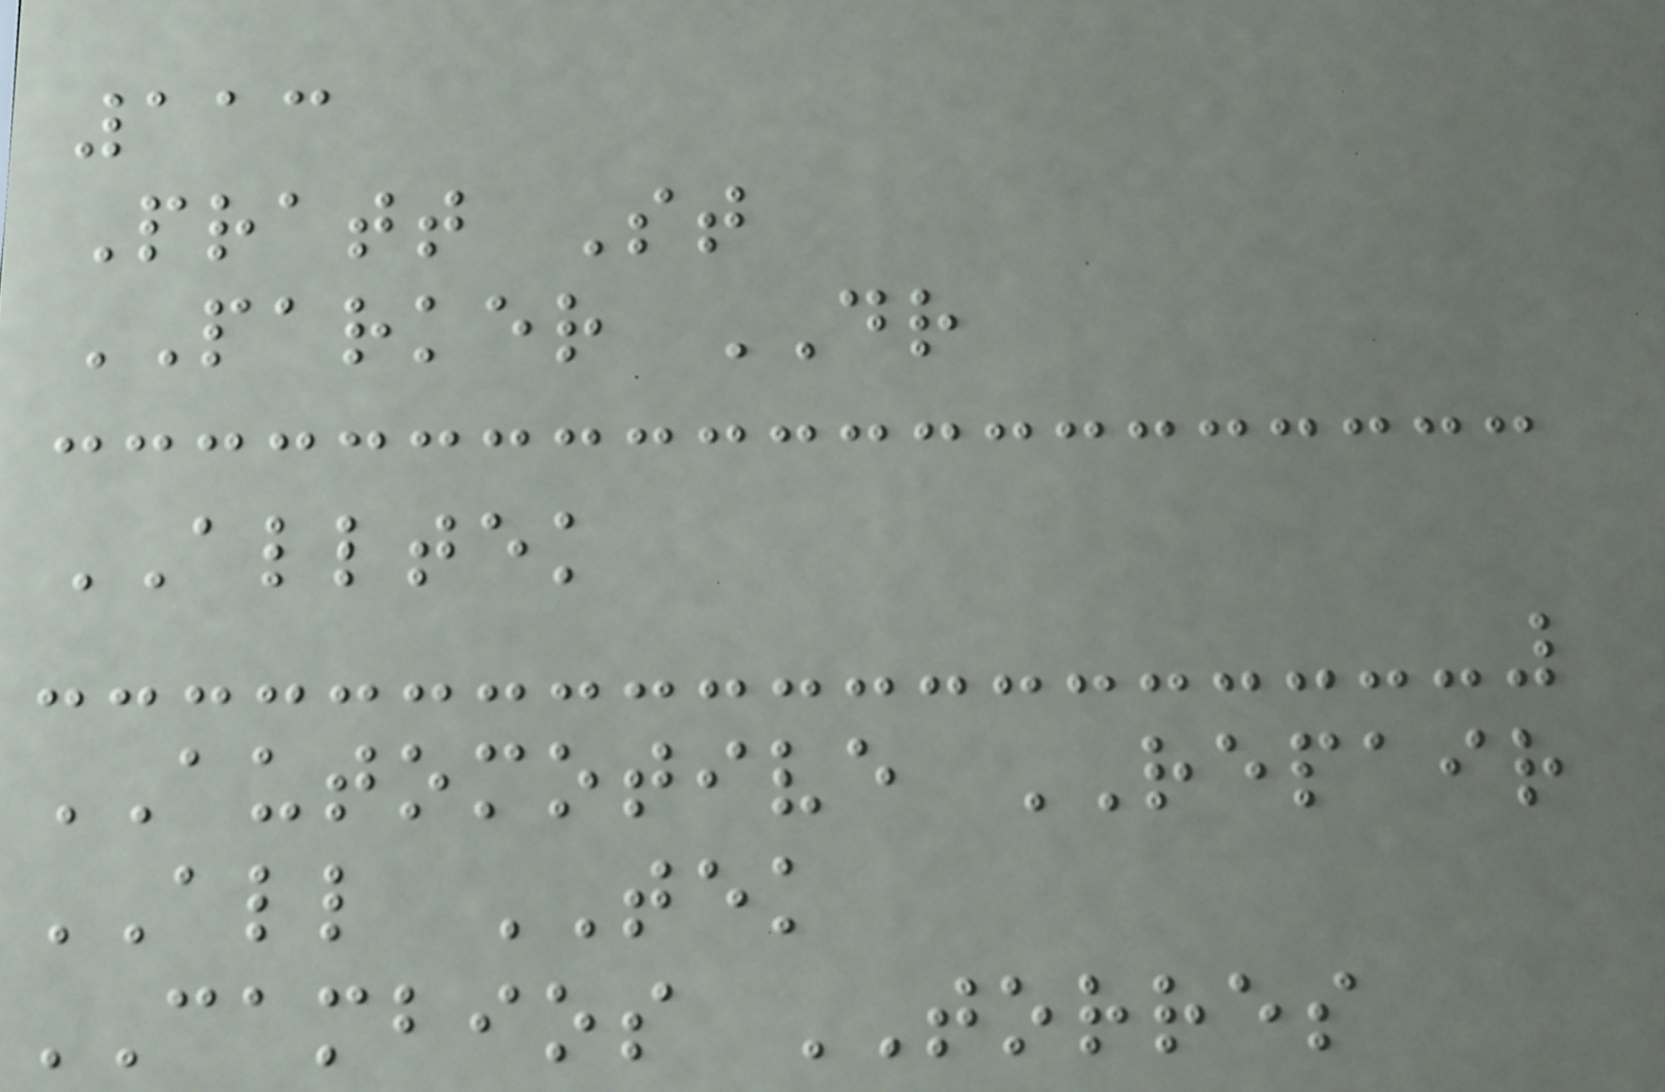113
Pratt St
PARKER DR
ALLTEK
AUTOMOTIVE REPAIR
ALL TEK
CAMBIOS TORRES
